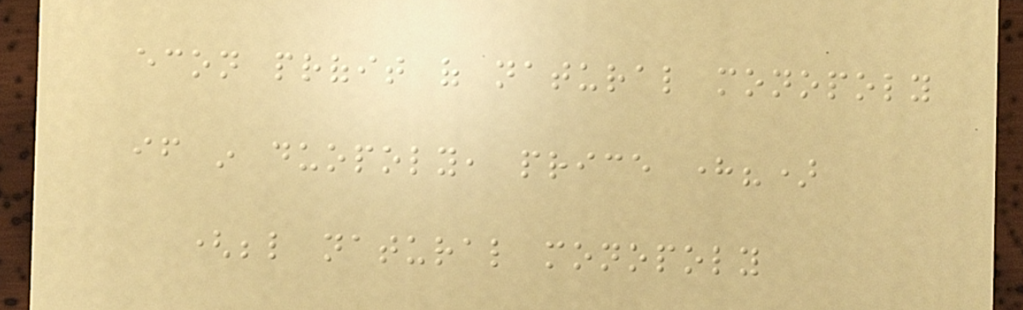econ profit of natural monopoly
if in duopoly, price here?)
(below natural monopoly
